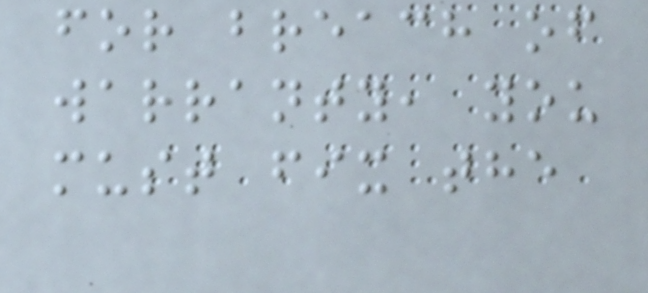for breach of
warranty, you
must fix the
